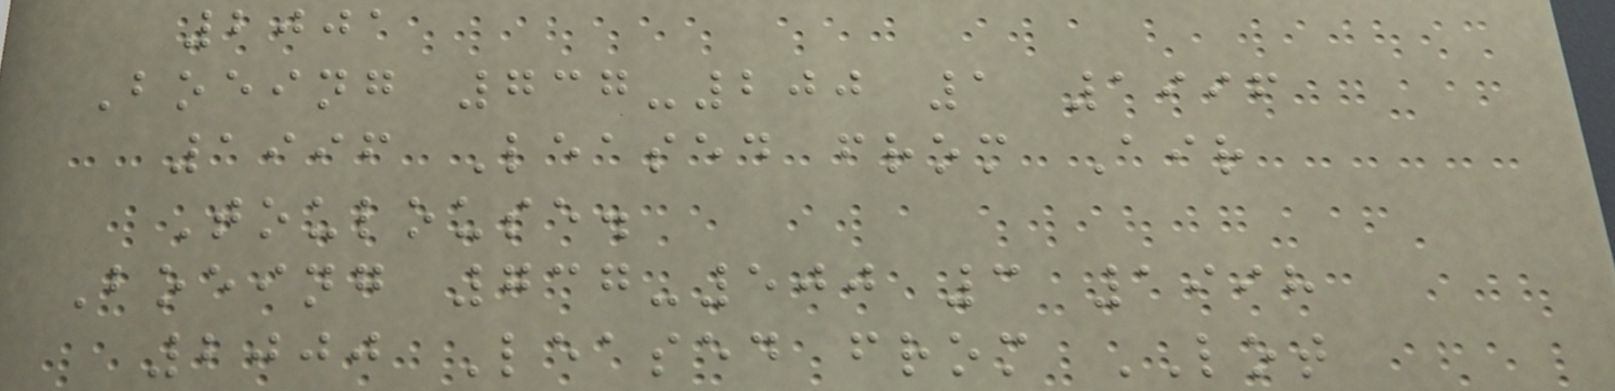2001
Boeing 737-200 1 1996
1996 Leased from Air
Toulouse.
Boeing 737-500 3 1998
2000 Leased from LOT
